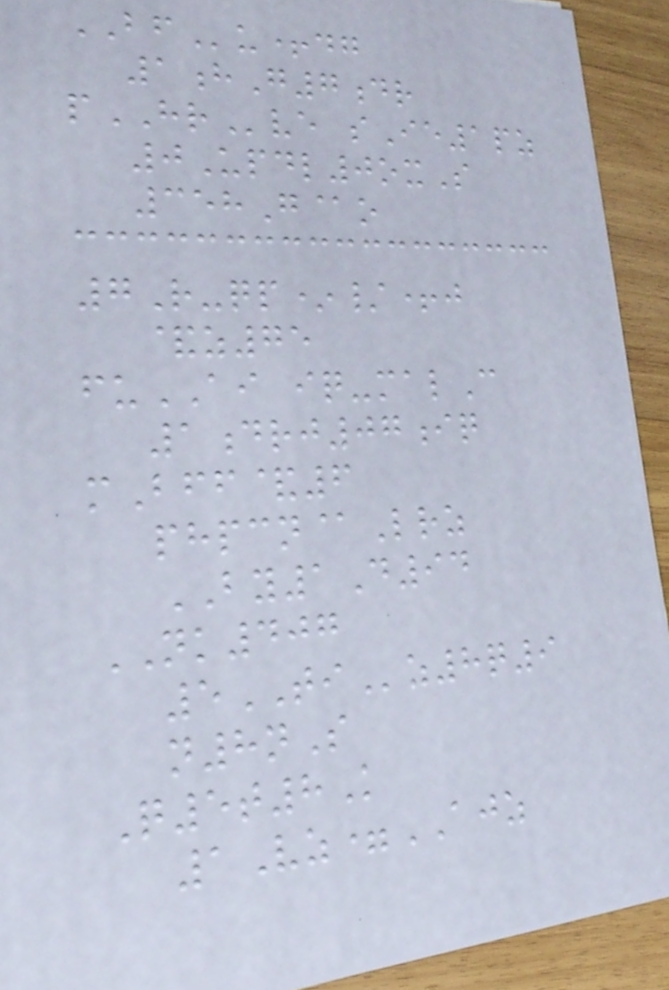BFu+dg
1hG7dr
pHRve sIe1pz
0Updl0oxS
358G@o
7R-qp*/+j
&z75
fuAI iq-malC
1drj07iq
mBff&6
phpcn@Lrz
BY1D94
NK407
5TIz8q9
n8nS
Q5t8K
1Vz=AJZ
